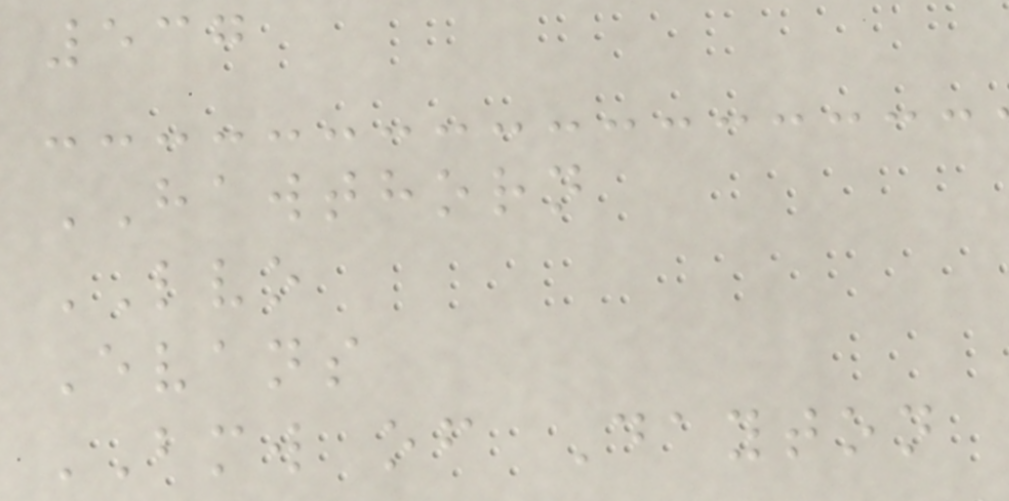537
HAWTHORN
LVO
Evans
BMW of Dayton
